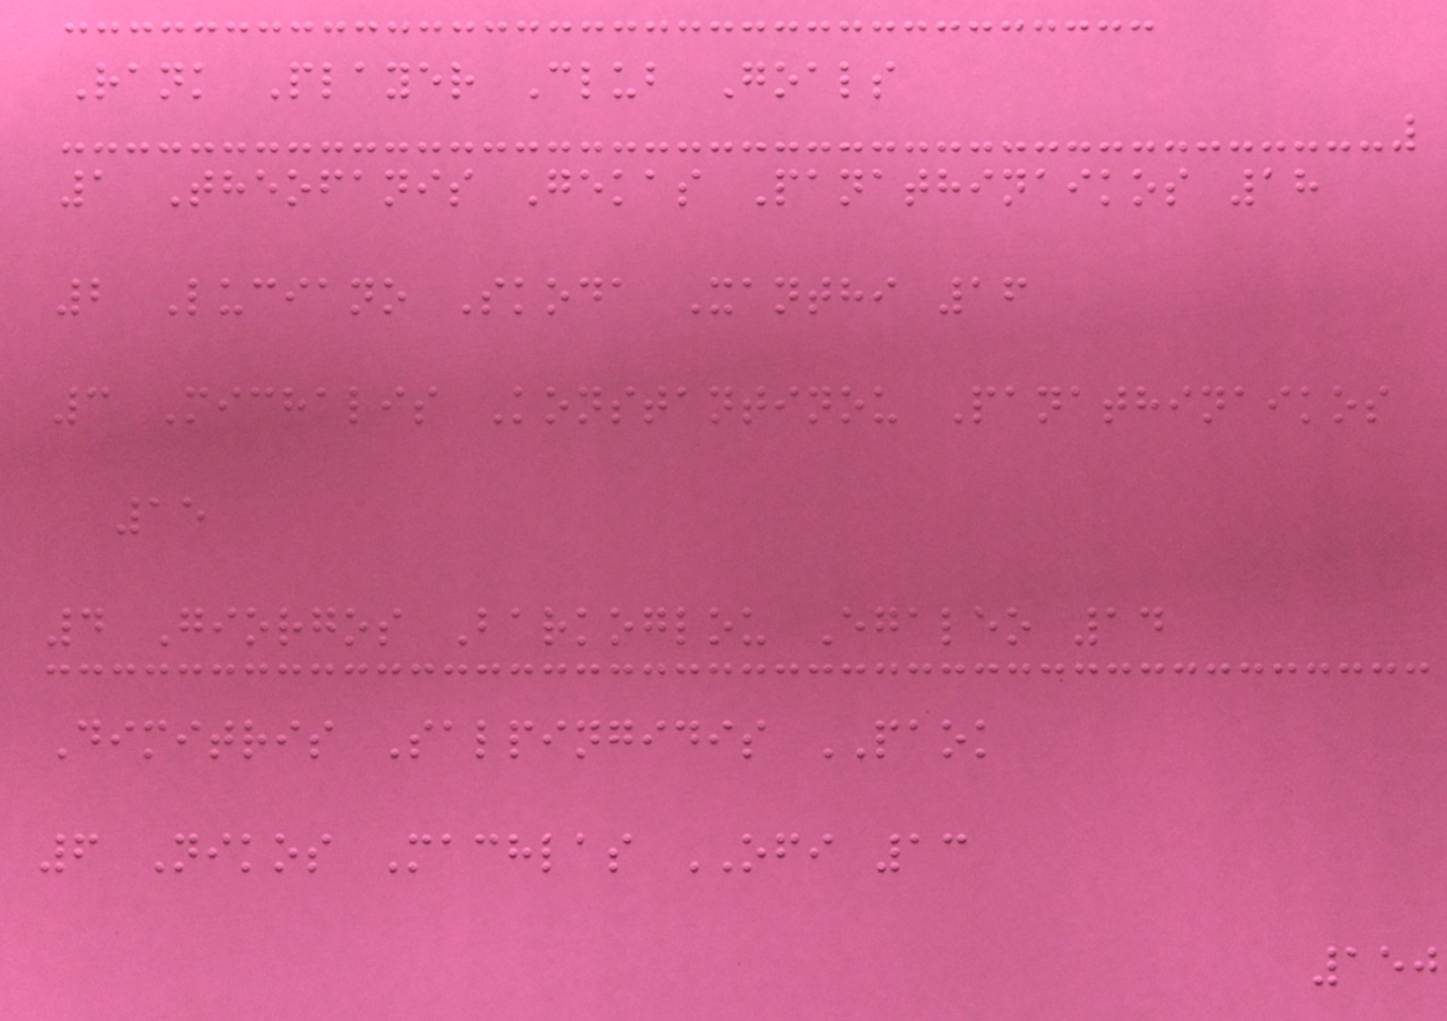Rank Player Club Goals
1 Theofanis Gekas Panathinaikos 18
2 Luciano Skoda Xanthi 16
3 Michalis Konstantinou Panathinaikos
15
4 Giorgos Barkoglou Egaleo 14
Dimitris Salpingidis PAOK
6 Nikos Machlas OFI 13
150
